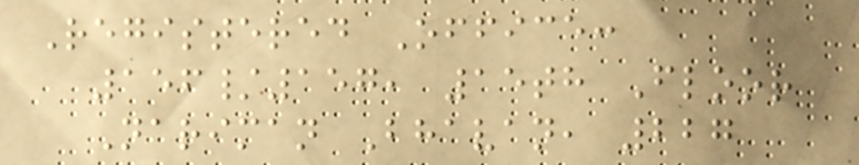Registered Office:
156/157, 15th Floor
Nariman Bhavan, 227
